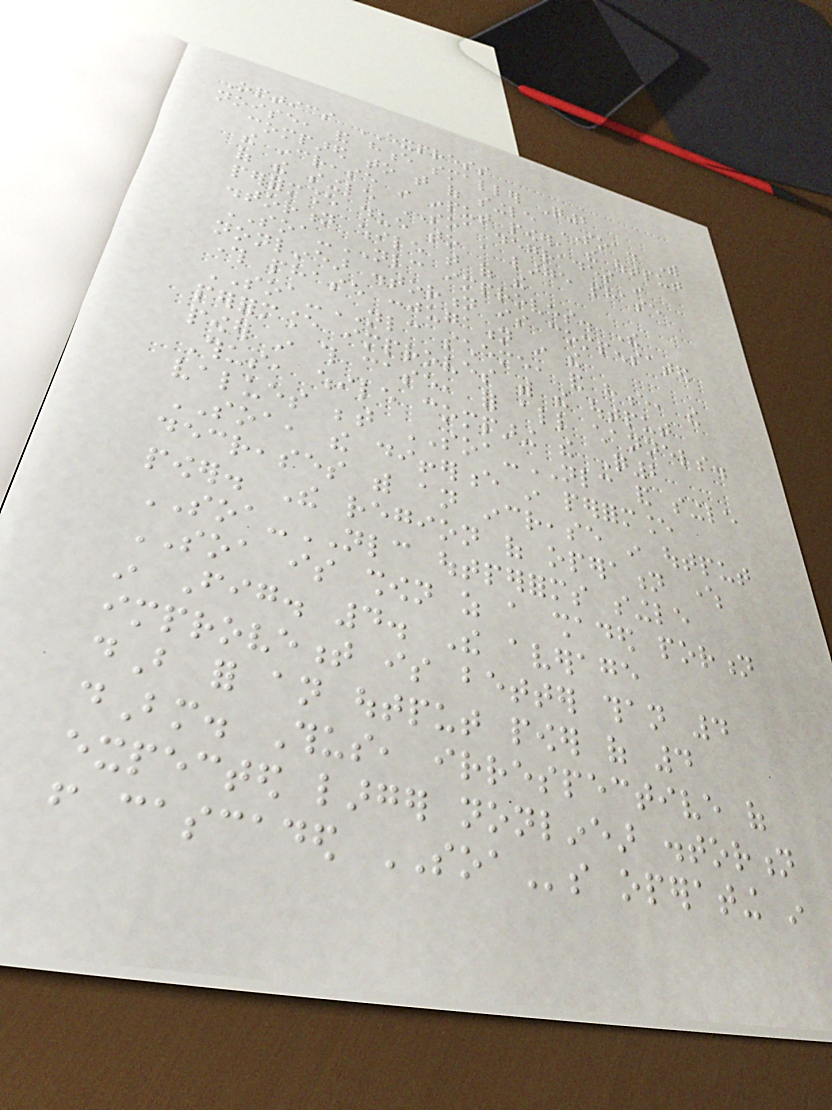Optics EXPRESS
noise, and hence smaller Q2
compared to that of single SOA. With
the increase in input power, the output
of the single SOA degrades in
performance due to a large phase
distortion while that of the
SOA-NLC improves. The
nonlinear distortion is compensated
through phase conjugation in the
SOA-NLC scheme, and hence, the
performance improves with the output
power in this case, for all channels.
Thus, while comparing the Q2
values between SOA-NLC and single
SOA, the difference in performance
decreases with an increase in output
power. The region of operation where
SOA-NLC outperforms single
SOA is shown as a shaded portion
in Fig. 4. The average
improvement is better than 4
dB for an output power of 4
dBm. Thus, irrespective of
expected larger nonlinear distortion
from cascaded SOAs operating in
